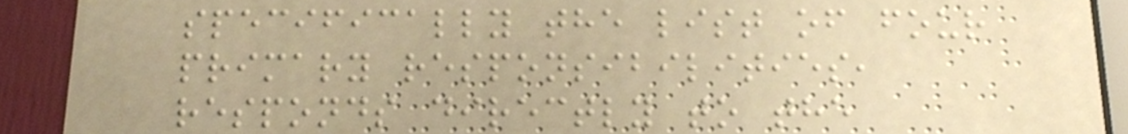specifically the list of four
primary responsibilities,
responds directly to the
